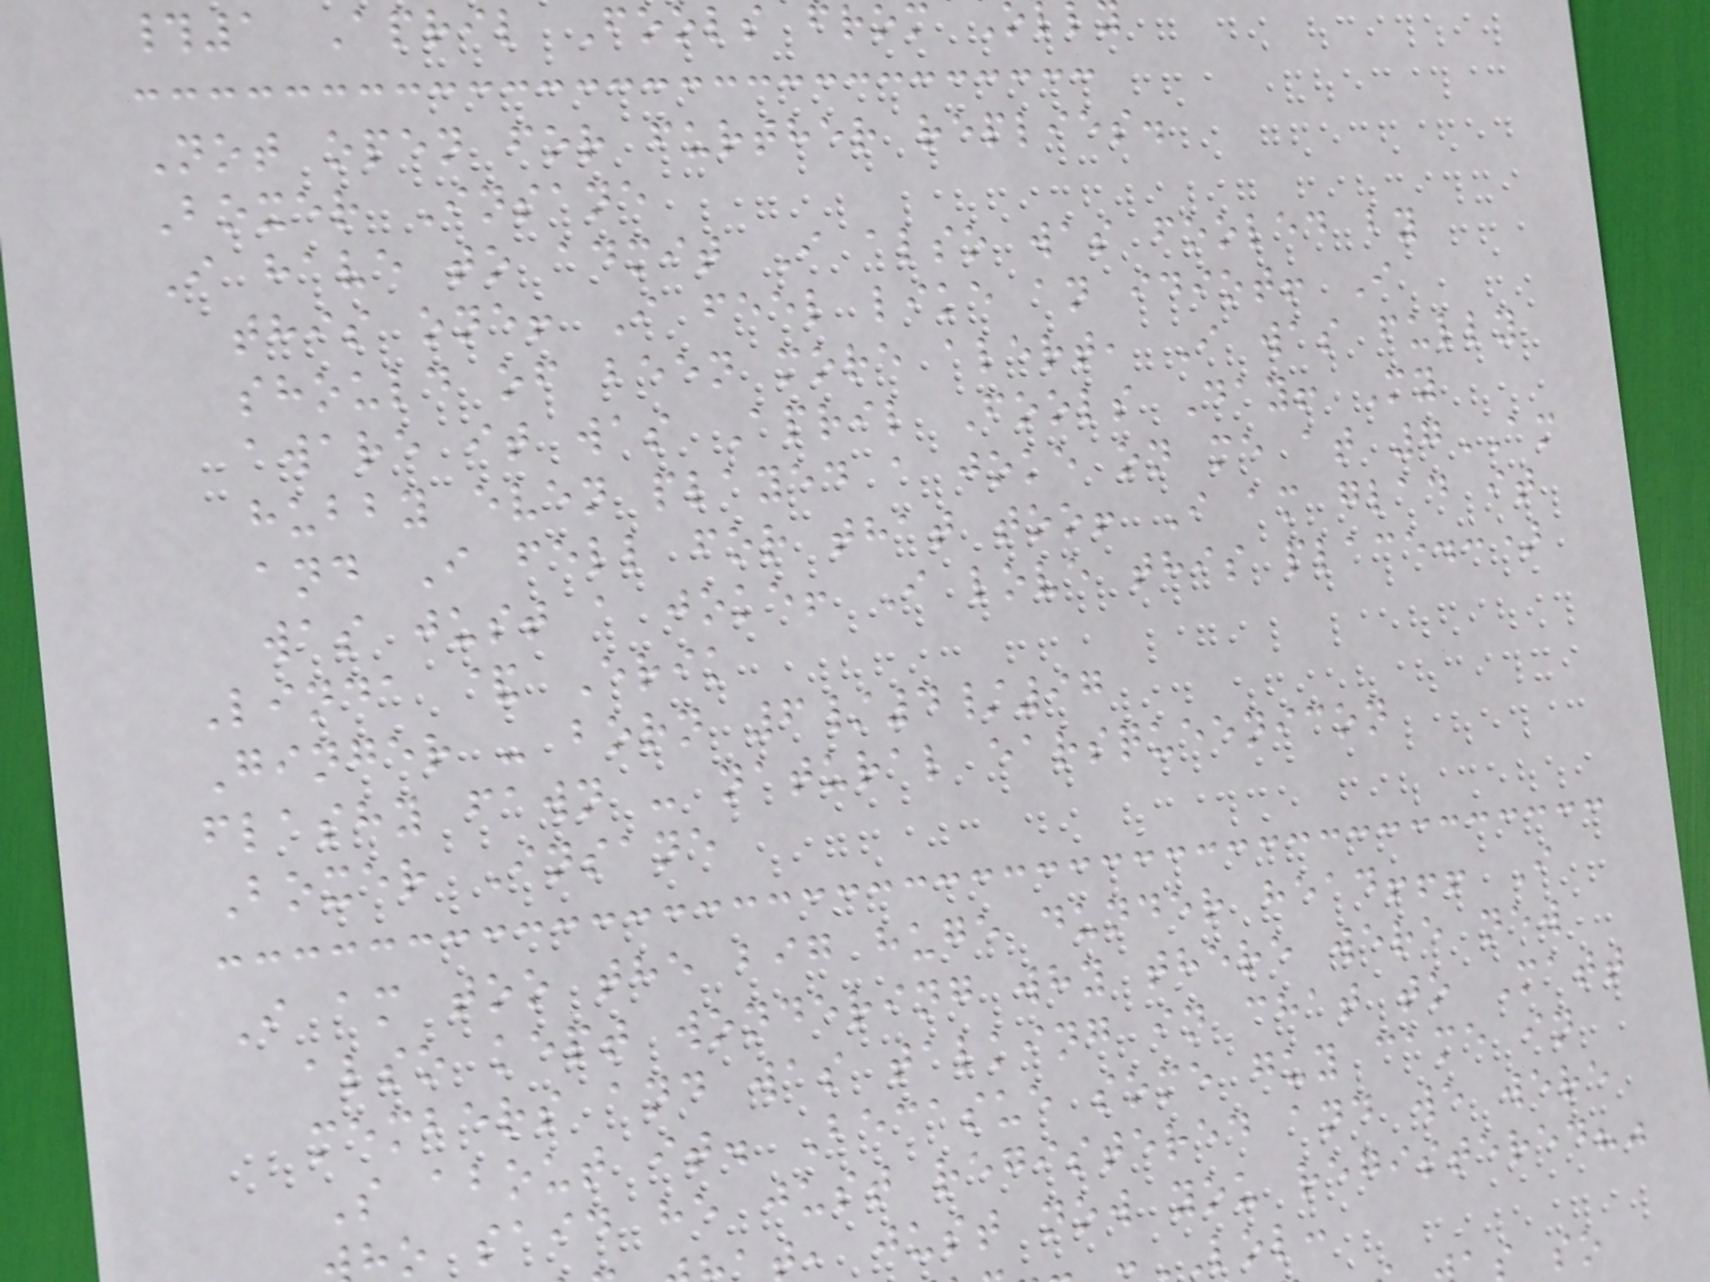#1 April Fools from Ol
Not open for further replies.
Boxer Insane
I have to admit I also was fooled by
this one! I feel like an idiot! I
should of been more alert, I was fully
aware it was April Fools Day! My
hubby even played a joke on me at 7AM
and I fell for that too! I am glad it
was just a joke! I love this place.:)
Linda & Erik
Ginger - born 6/4/97
flashy fawn - natural earsqueenicon
Boxer Insane
I am too the big huge dunder head!!! I
also kept wondering why there were new
members and was talking in chat to Matt
S about it. Becasue some guy came in
o said he just registered and we were
, just now you registered?"
